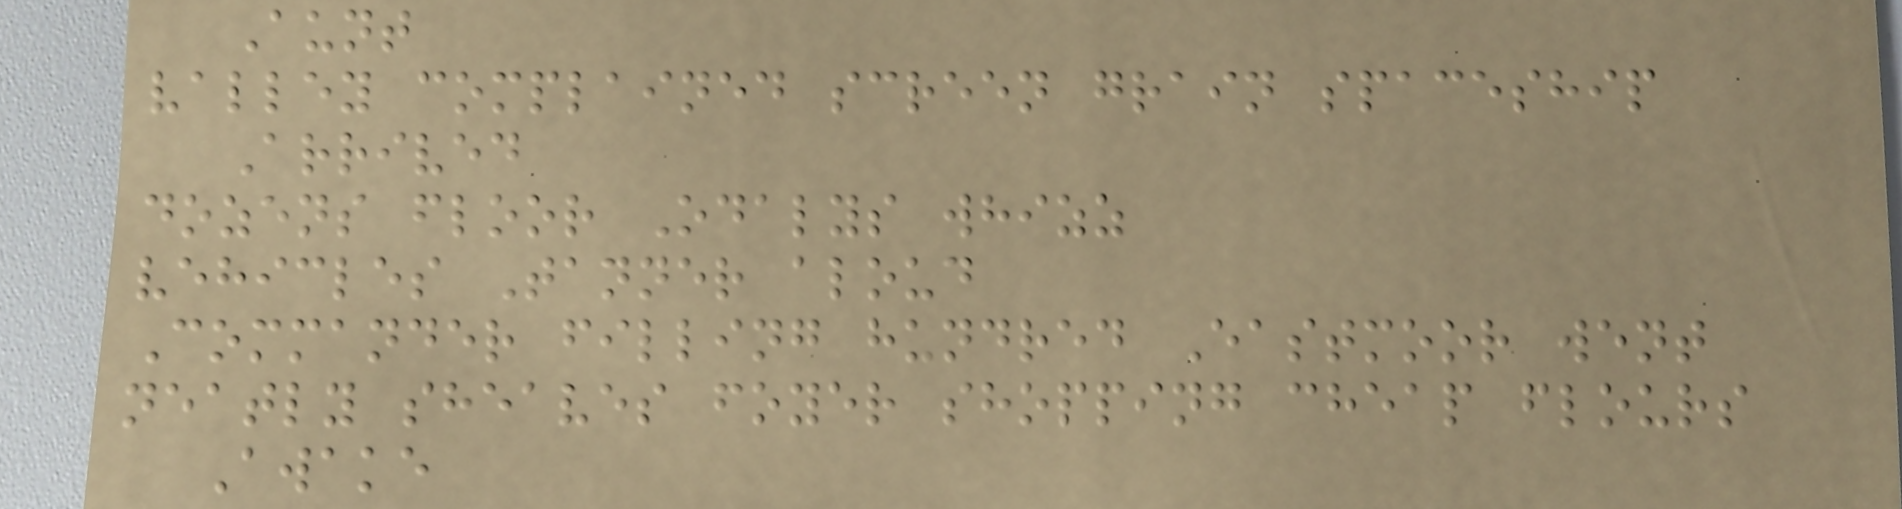Aunt
valley complained screen grain spaceship
Arrived
dozens floor Odalys whizz
vehicles Tanner aloud
Commander filling hundred Eastmoor went
neatly sheaves foyer shopping cheap flours
Awake
